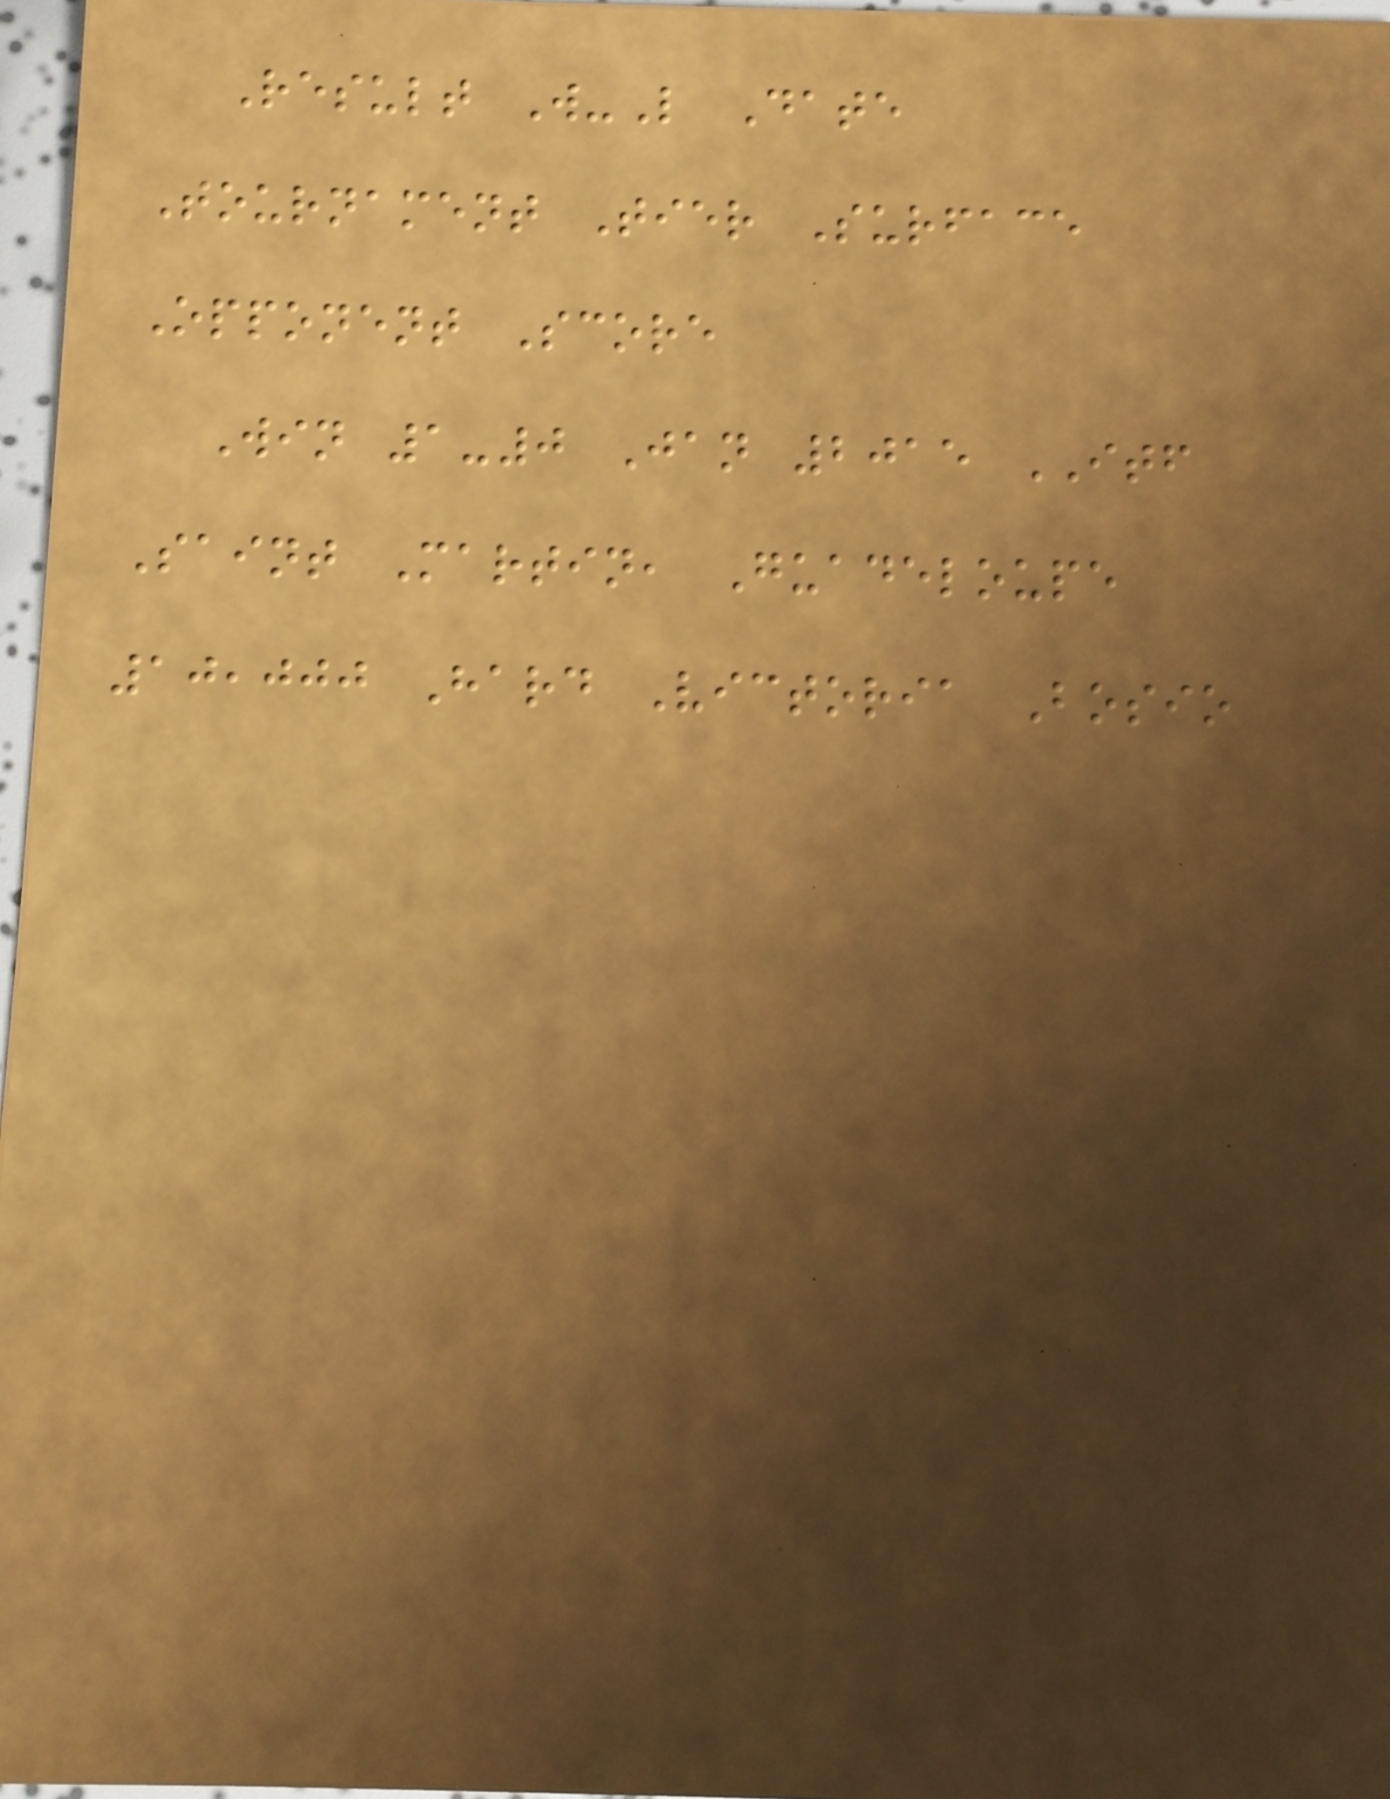Result W-L Date
Tournament Tier Surface
Opponent Score
Win 1-0 Jan 2015 ITF
Saint Martin, Guadeloupe
10,000 Hard Victoria Bosio
